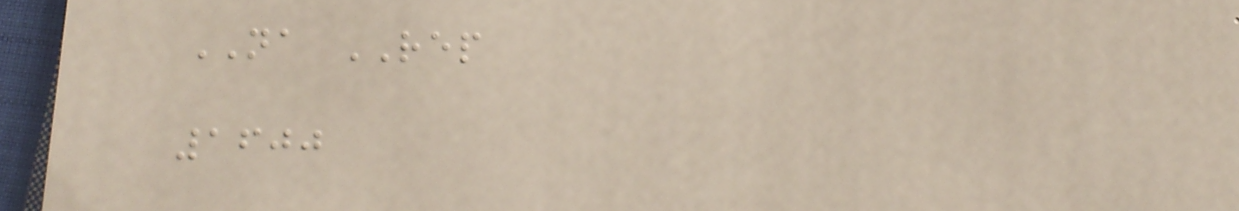NA REP
1600
